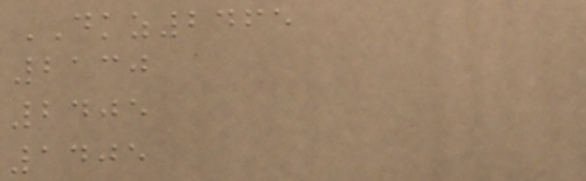DKZ2465
2130
2405
1405
